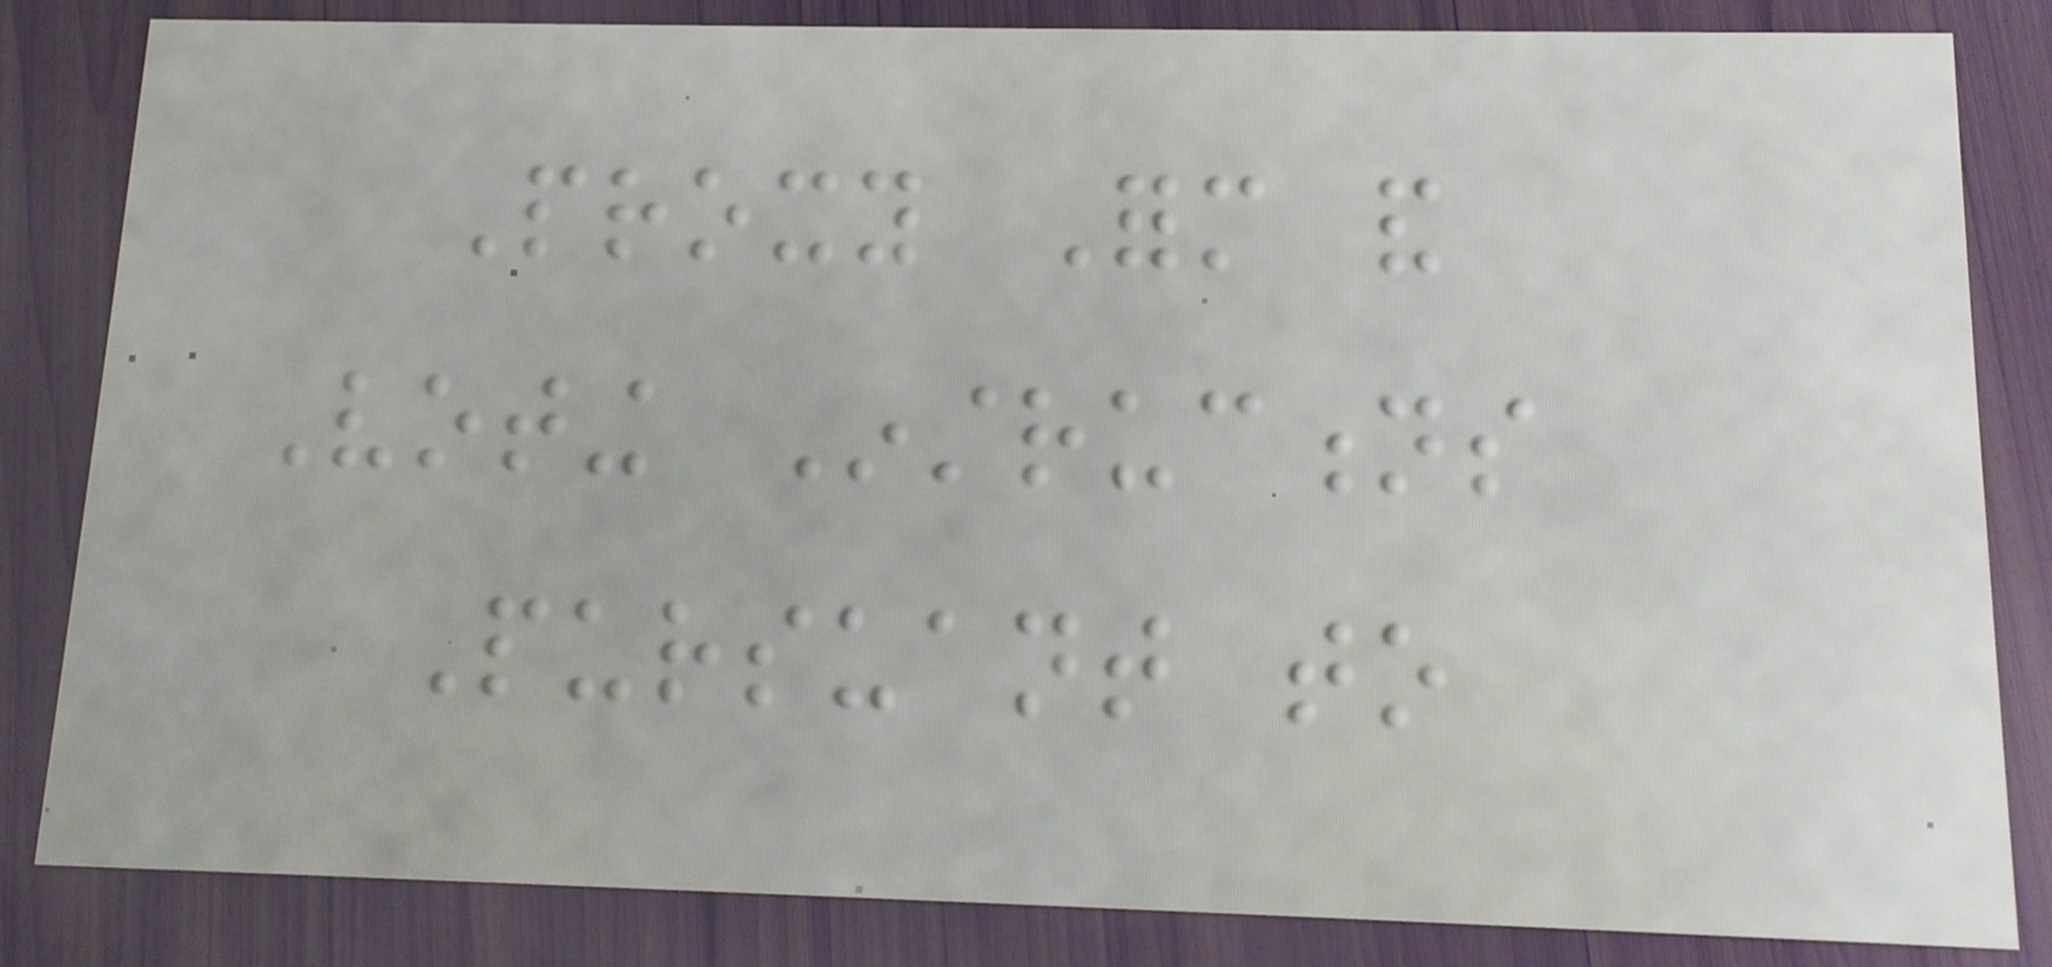Proxy Form and
Voting Instructions
Pursuant to
